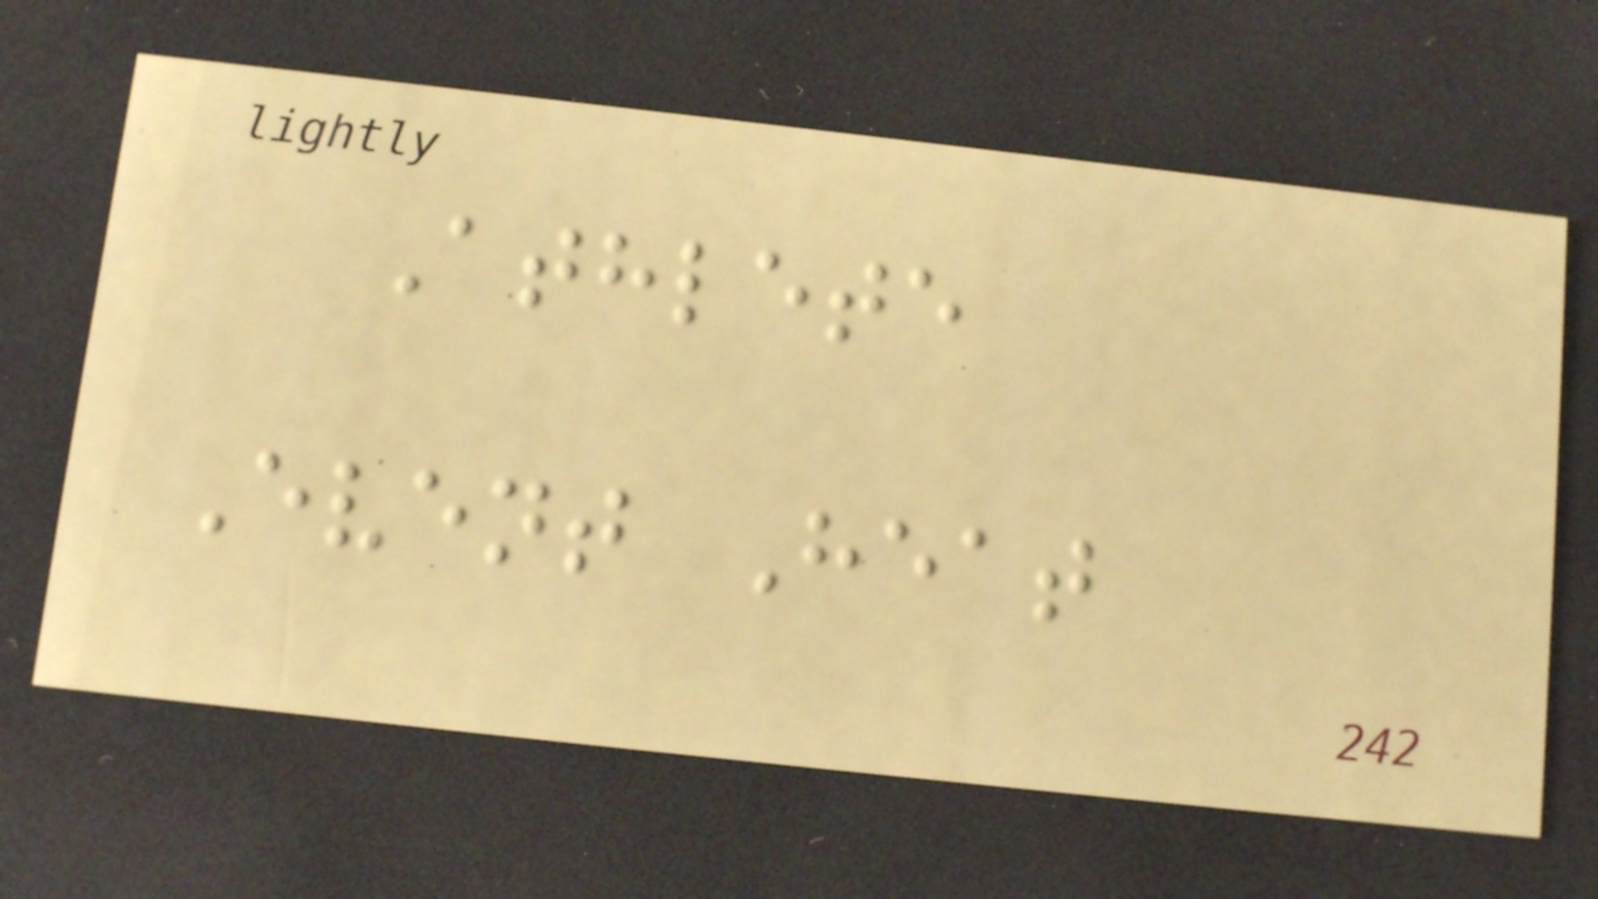Athlete
Event Heat
